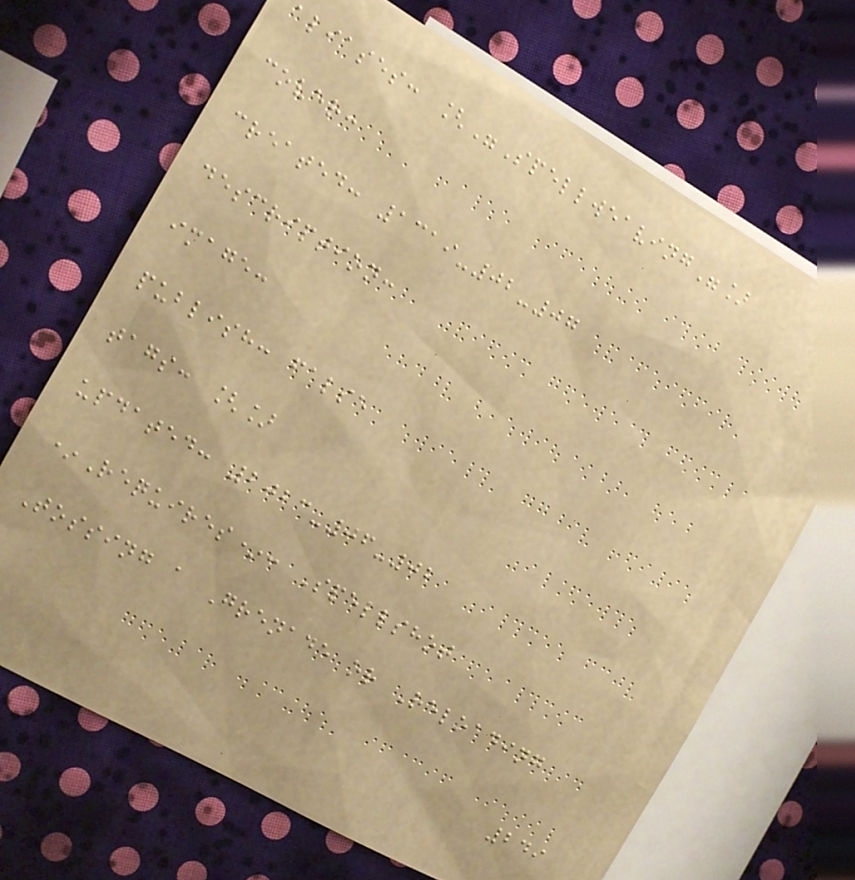aliases: ["Spellweaving"]
cover:
created: 1319-02-07
description:
image:
publish: false
tags: []
updated: 2023-06-02
*Requires*: Spellshot
Tossing a Grenade or Reloading
249
